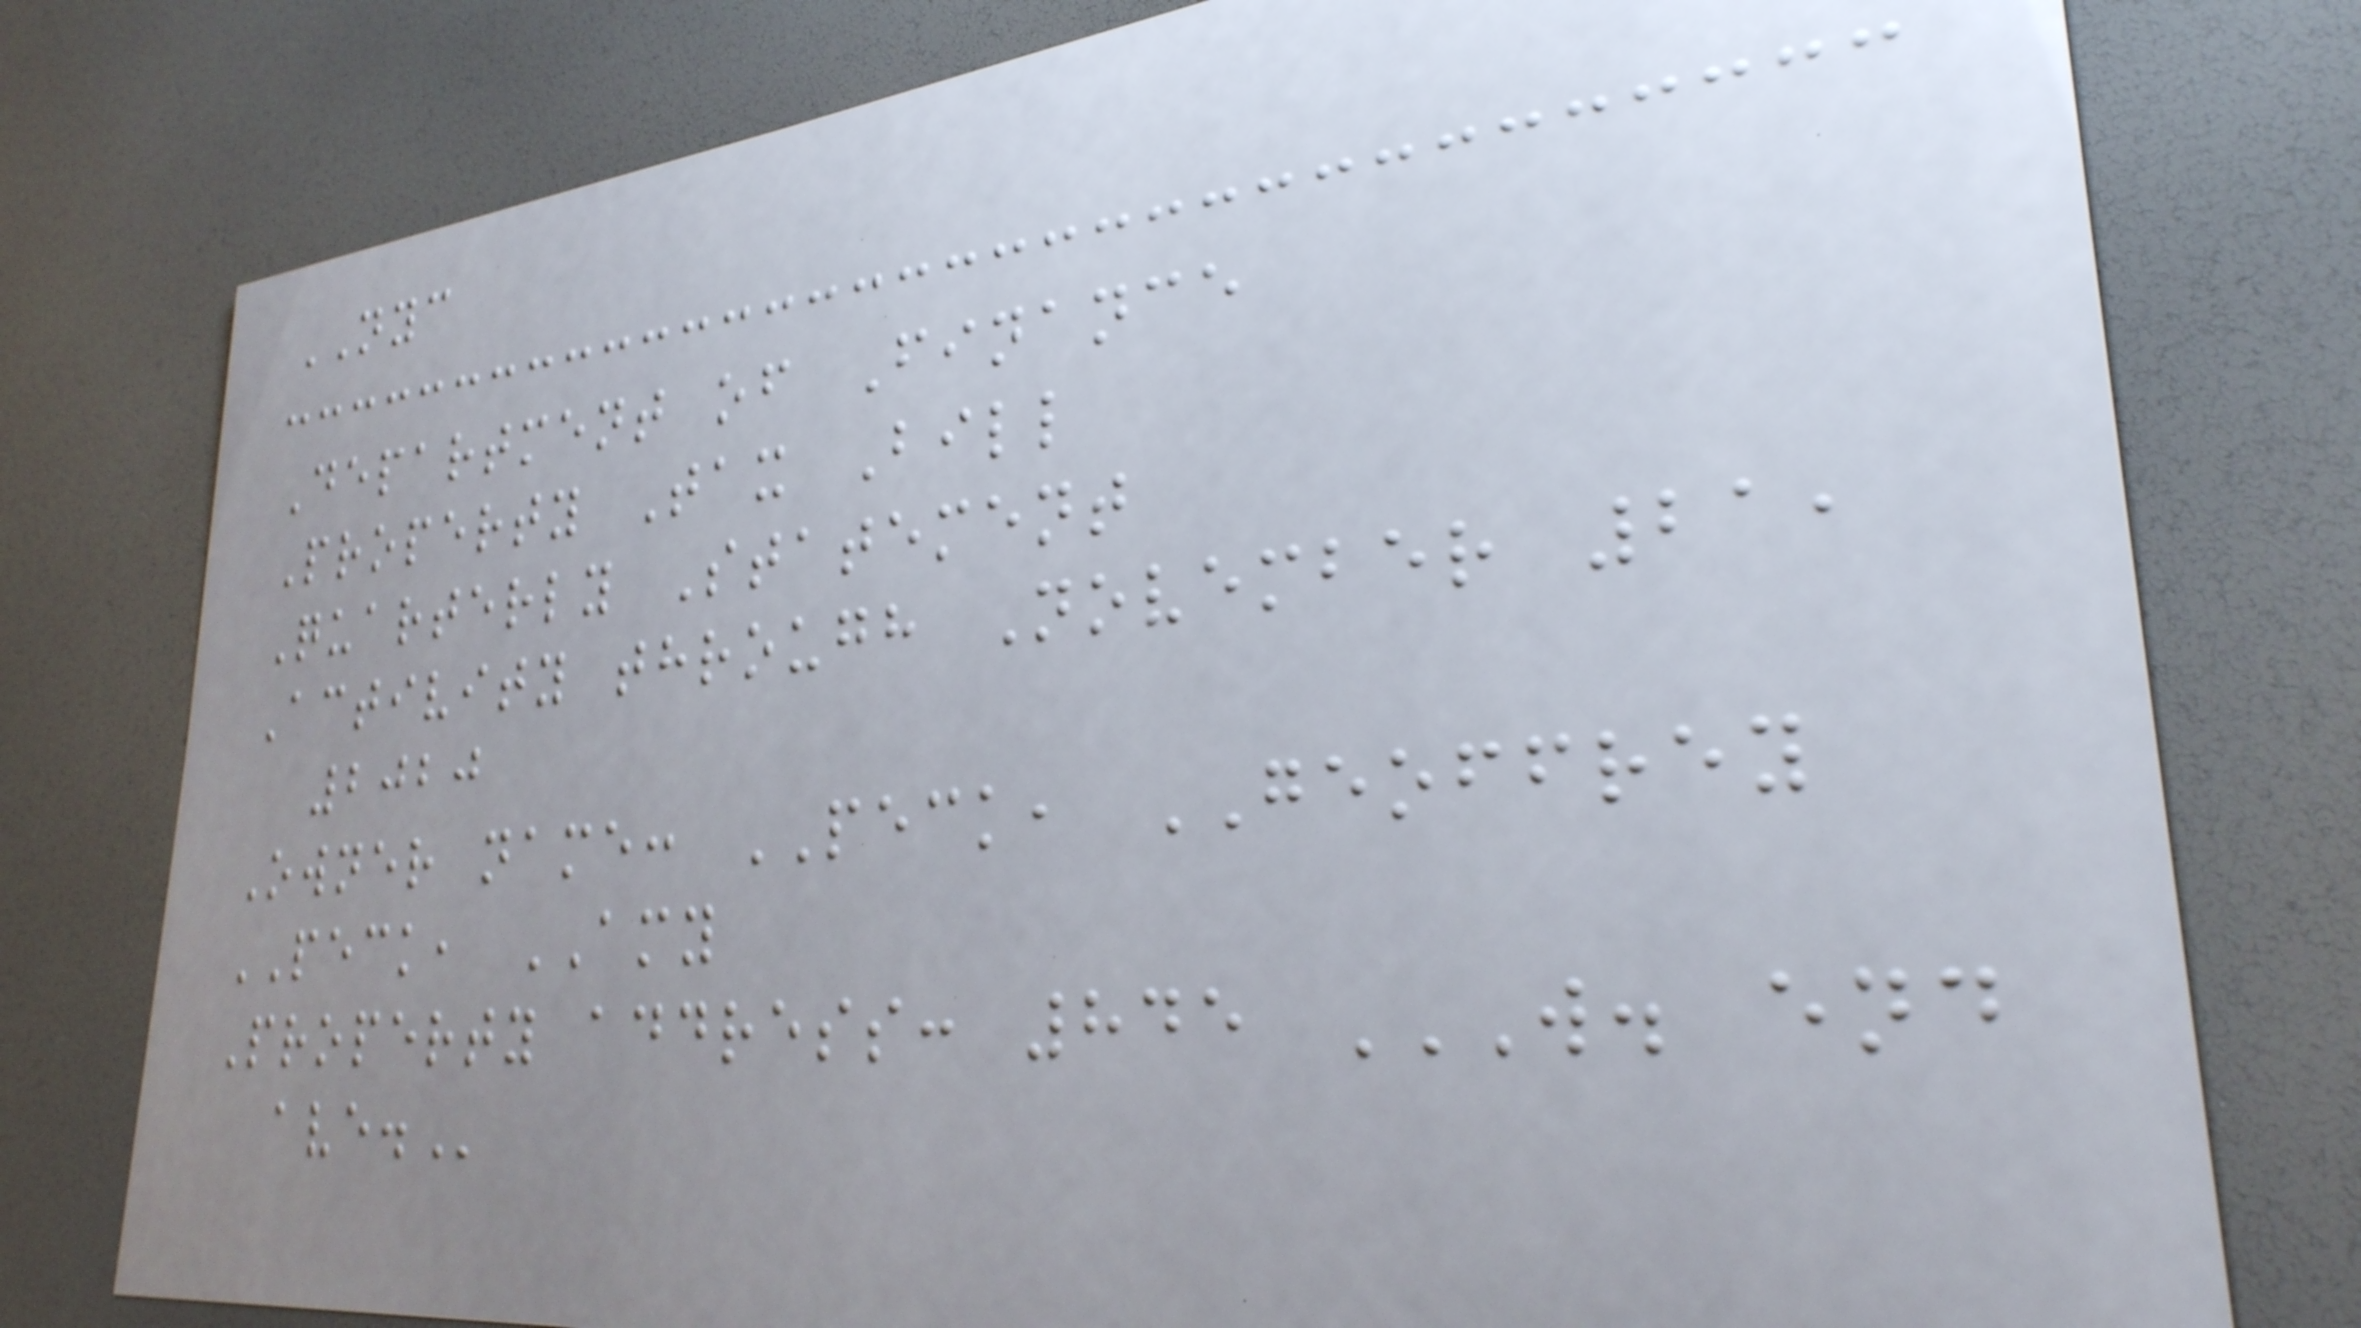NYC
Department of Finance
Property Tax Bill
Quarterly Statement
Activity through November 21,
2020
Owner name: PECK, GEOFFREY
PECK, AMY
Property address: 845 W. END
AVE.
